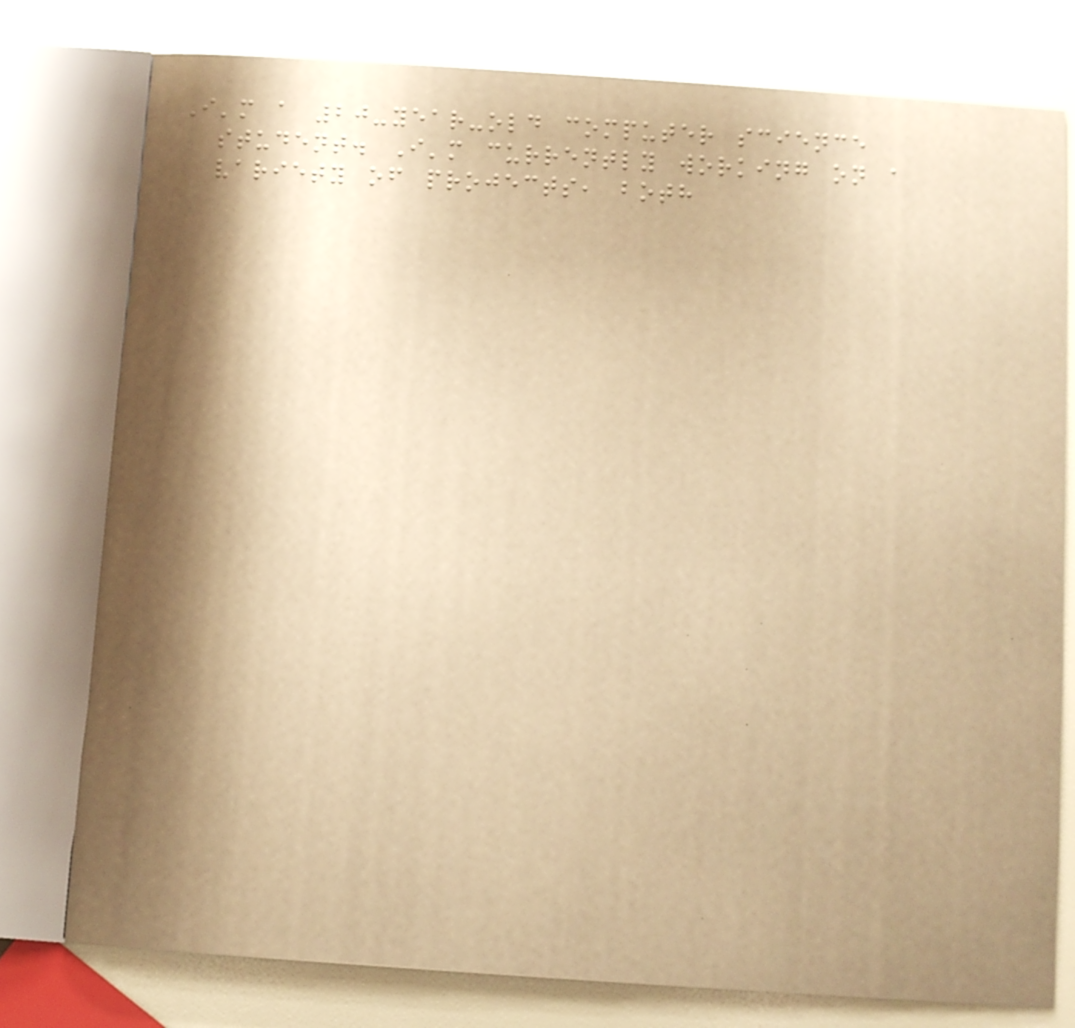I'm a 20-year-old computer science
student. I'm currently working on a
variety of projects, both
